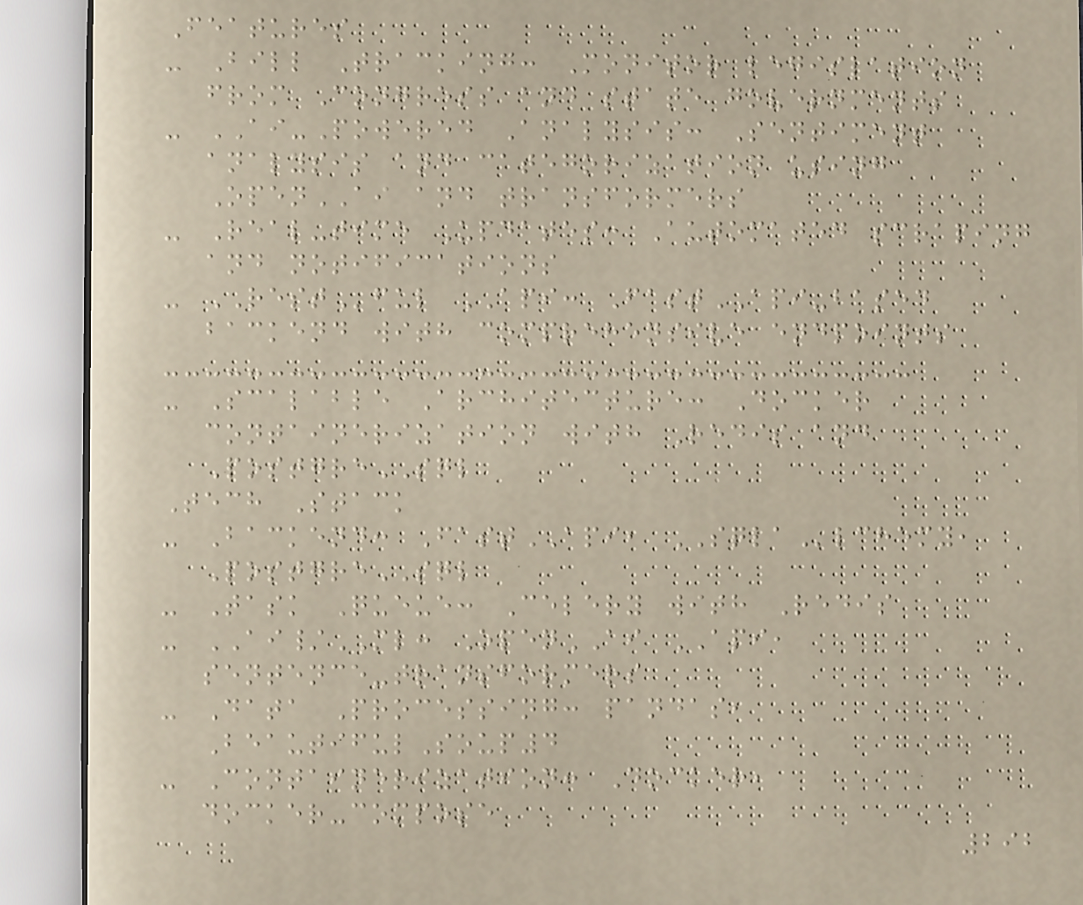Features
- Bill Tracking: Monitor legislation
from Congress and state governments
- AI-Powered Analysis: Sentiment
analysis and categorization using
OpenAI and transformers
- Real-time Updates: Automated scraping
and notifications
- RESTful API: FastAPI-based
backend with comprehensive endpoints
- Scalable Architecture: Docker
containerization with Redis and
PostgreSQL
Tech Stack
- Backend: FastAPI, SQLAlchemy,
PostgreSQL
- Task Queue: Celery with Redis
- AI/ML: OpenAI API,
sentence-transformers
- Data Processing: pandas,
BeautifulSoup4
- Containerization: Docker,
docker-compose
292
